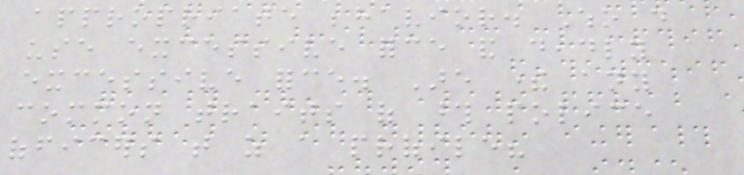appropriate behavior. Who do
use excessive force and deadly
excessive force. Are there any
common traits of those police
officers that as a profile?
